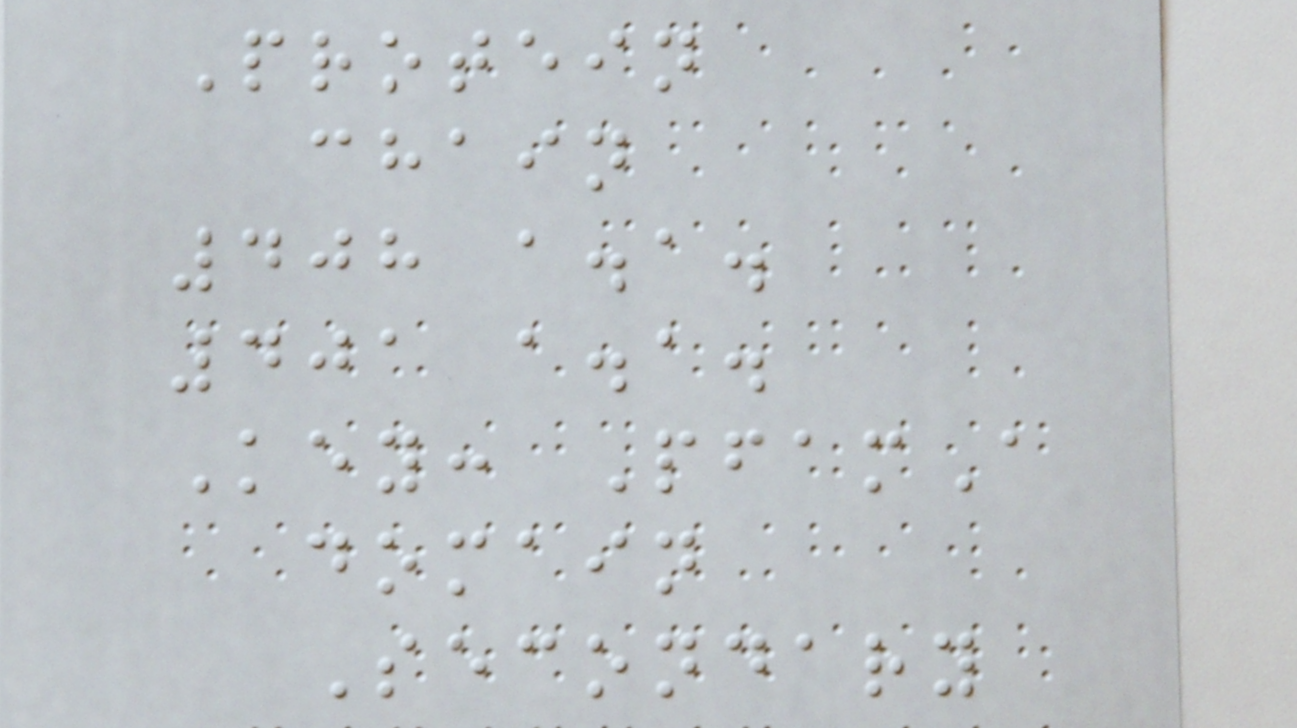Protein
chain
408 a.a.
401 a.a.
Key: PfamA
domain
Secondary
